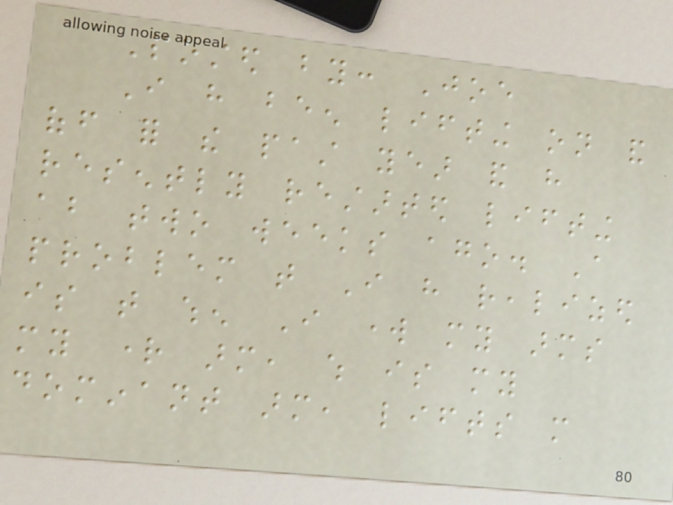Posted by: Joe
I have been lifting on and
off for the past year and have
resently restarted lifting
about two weeks ago. A
problem that I have realized
is that when I work my arms
my right arm, which is my
dominant arm, lifts more
